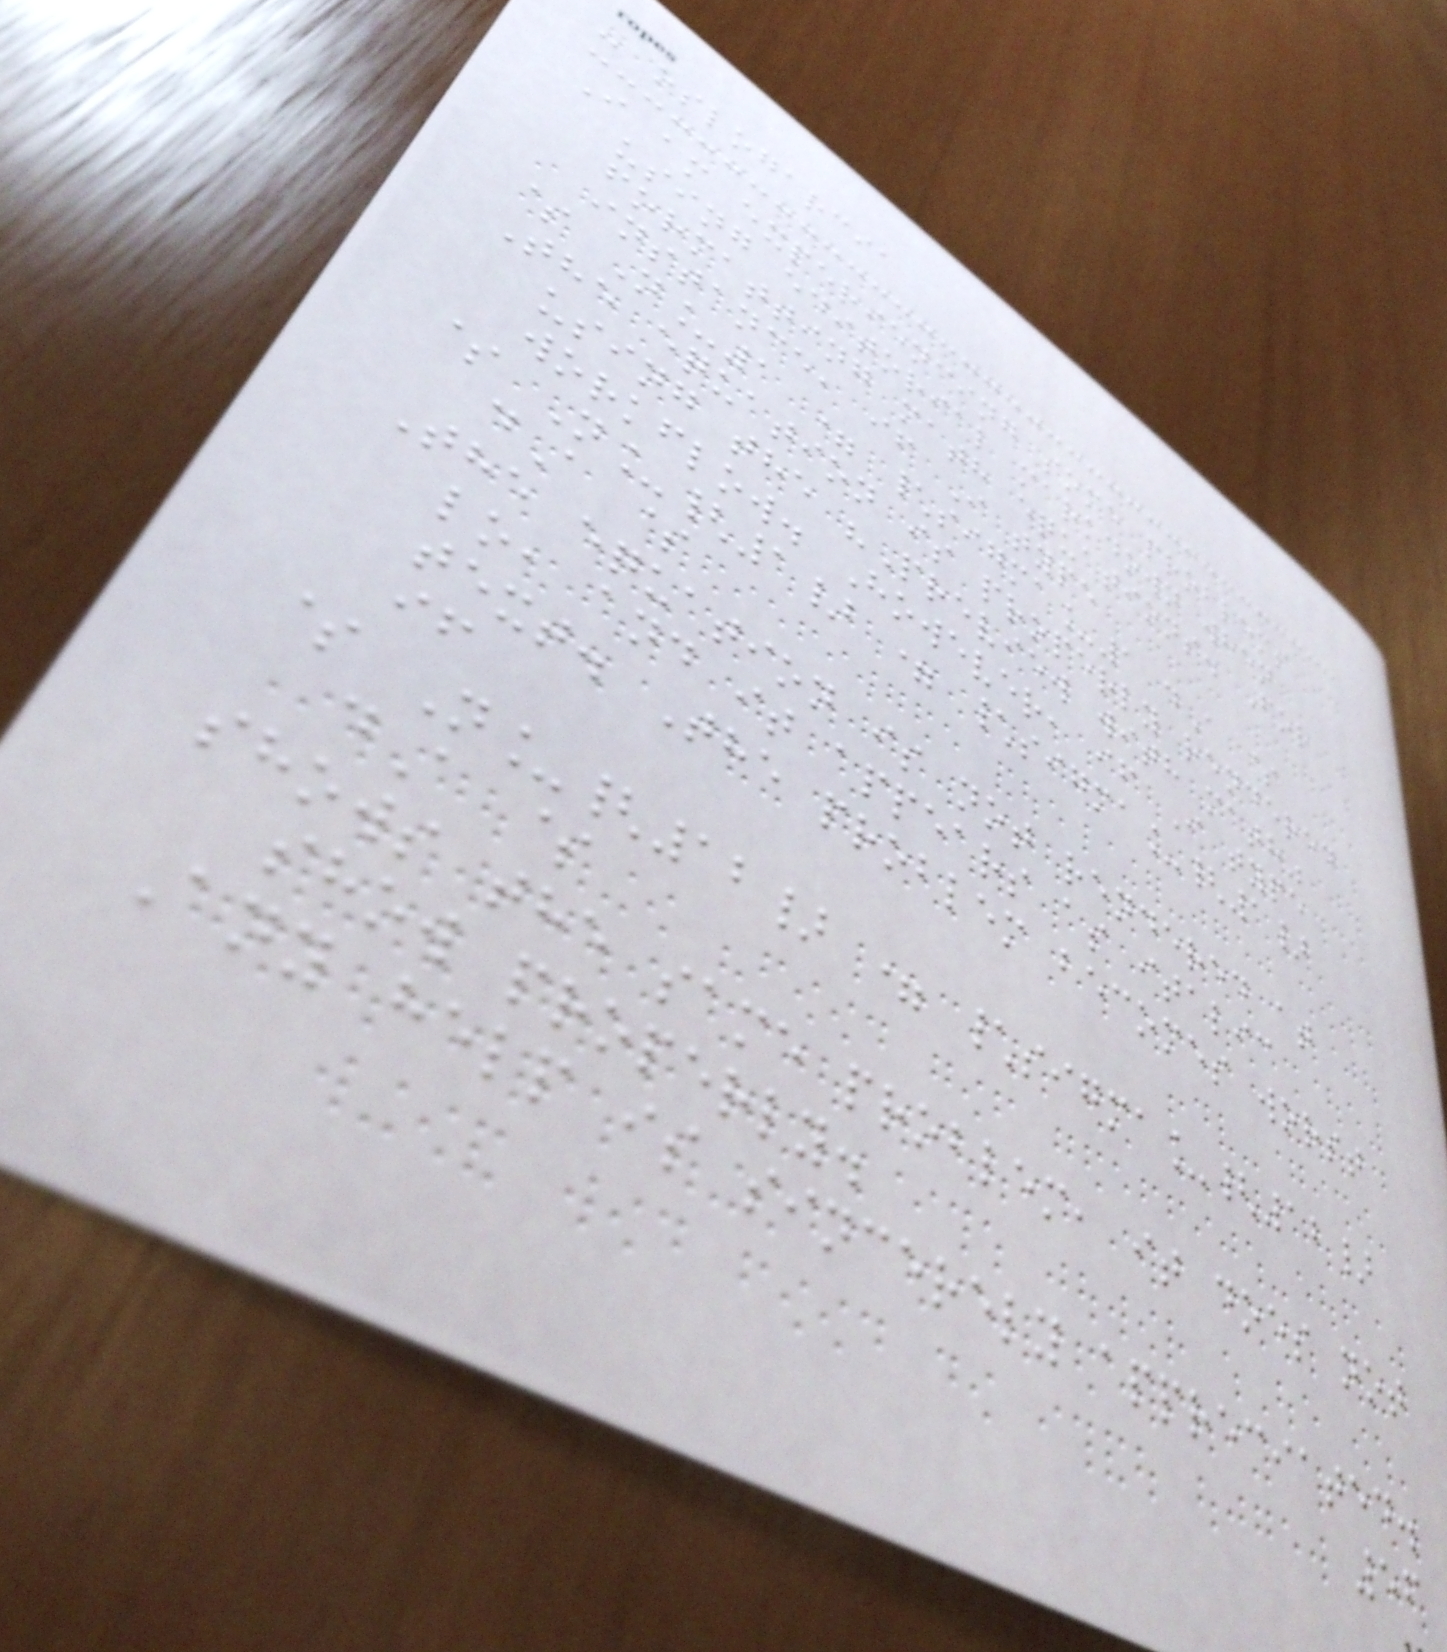- oslogarcia
I am experiencing some problems
using editorial markdown when
formatting math equations. For
instance, if I type
$ N_1 = \sigma_1 dA $
The equation is properly rendered
using the "Preview with math"
workflow. However, if I type
$ N_{1} = \sigma_{1}
dA $
The equation is not rendered at
lo, and it appears as italic
text. The problem becomes worst
if
$ N_{12} = \sigma_{12}
dA $
shows the same problem, it does not
show properly.
Any help is sincerely appreciated.
56
